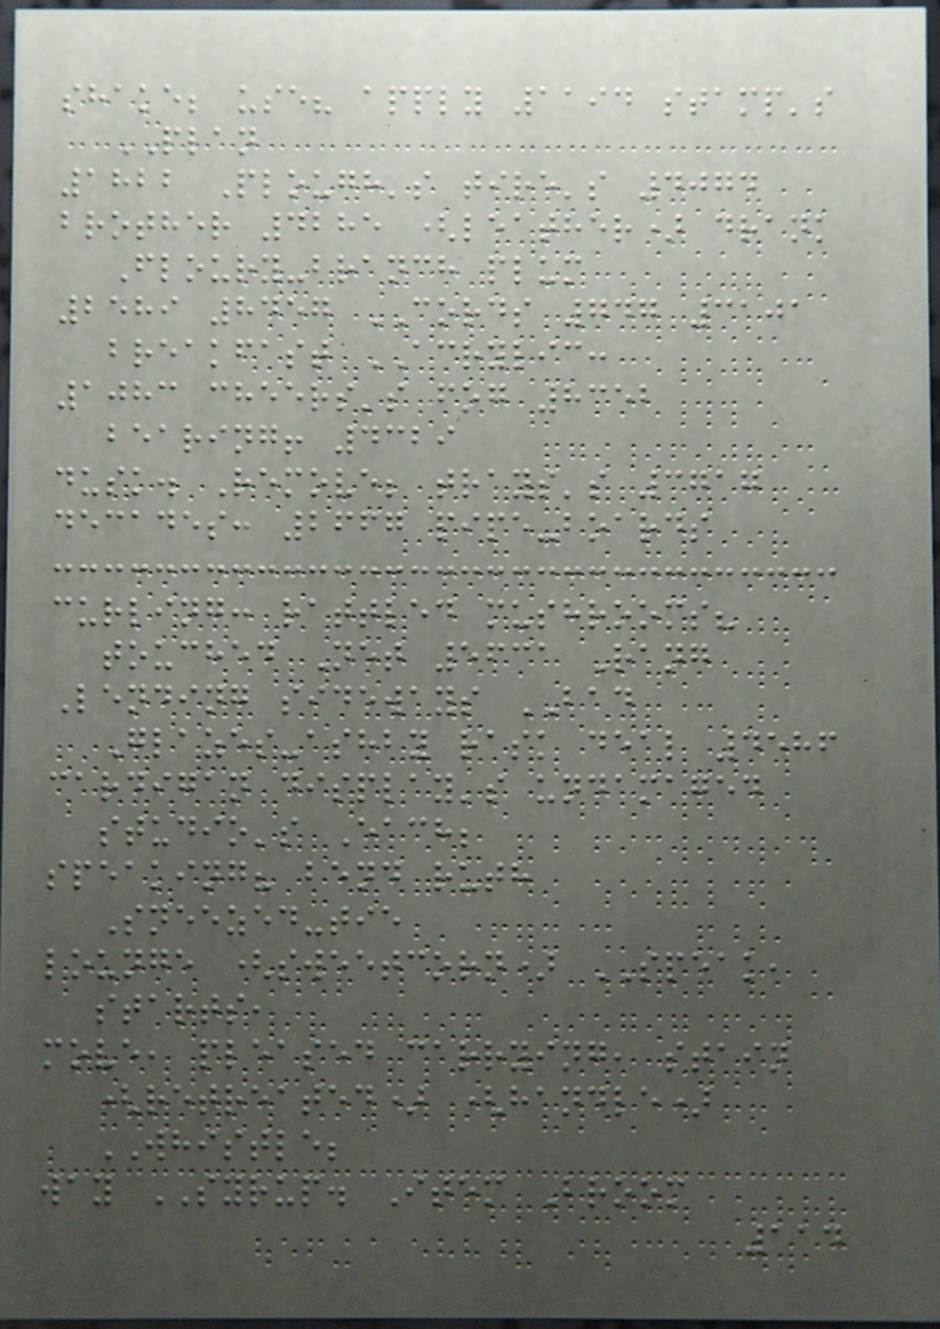shake; use? apply 1194 stamp's
PLAN
1822 Plough's tire's 4074
brother 4285 (leather) drank
Floury-branch plum
2589 8457 CORDS 747 3101
breakfast ACRYLIC:
1083 cheers's fog 8352
bearing! 4329
dusk. Remove; trays's 3717
decades: 2667 pipe-boards
curling: rattled mushrooms?
touched Net 5631 Rang
Lending sideways BAD
Glazes-ashby rask deal 4586
cardigan display's undamaged
studio's Each;
speaking? bend ruth
Sneezed-tie
lounge (sweetcorn) SPEAK,
starts,
move, pleased carrying, stain
(retreated) (handle)
WHISTLE;
way SYRUP. Item Broom
114
